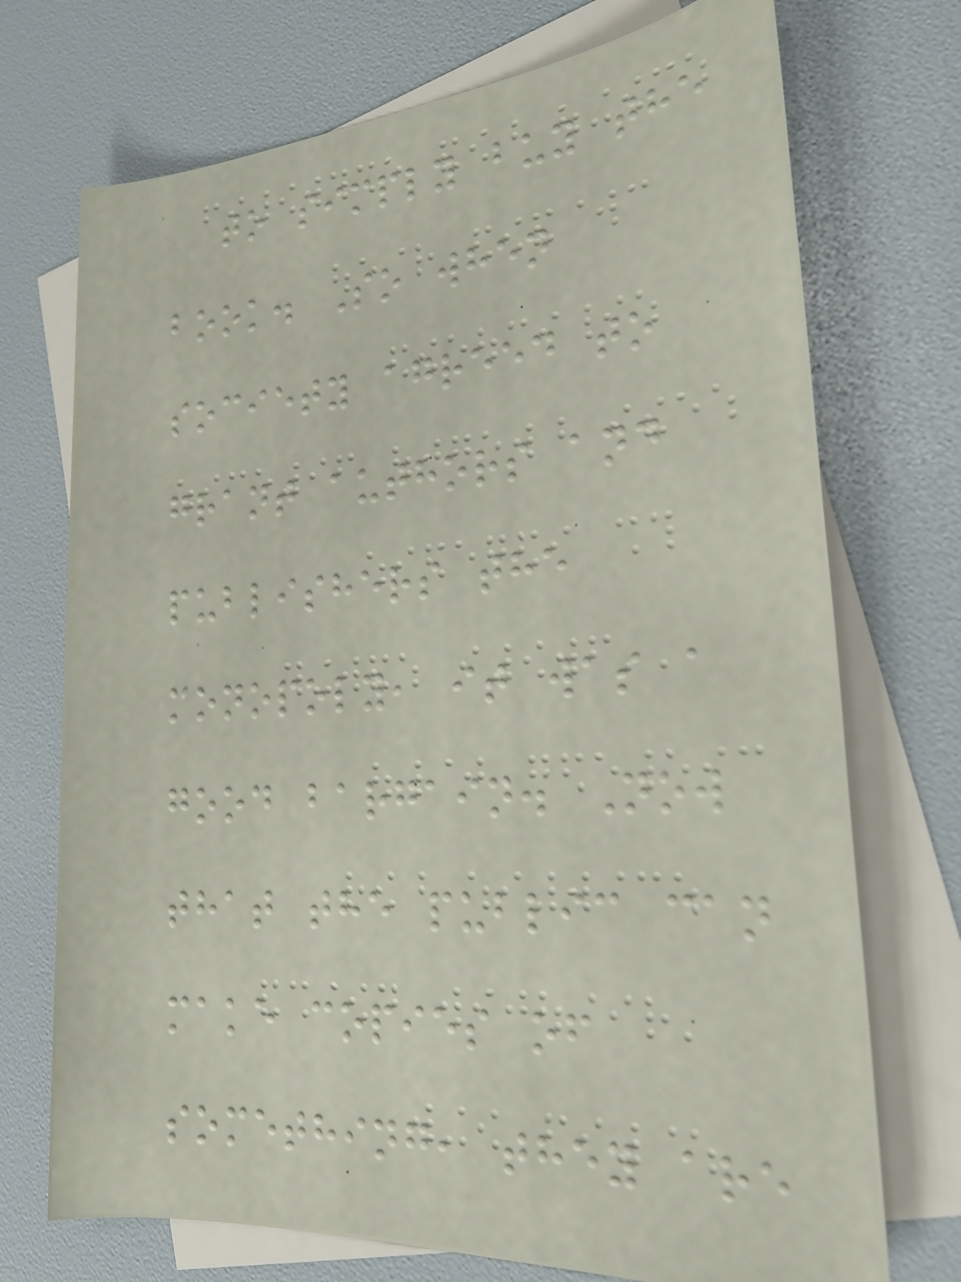to simply buy the
book. So when
society agreed to
grant authors and
publishers the
monopoly, it was a
good bargain. Now
that the public can
make copies of
something, they are
